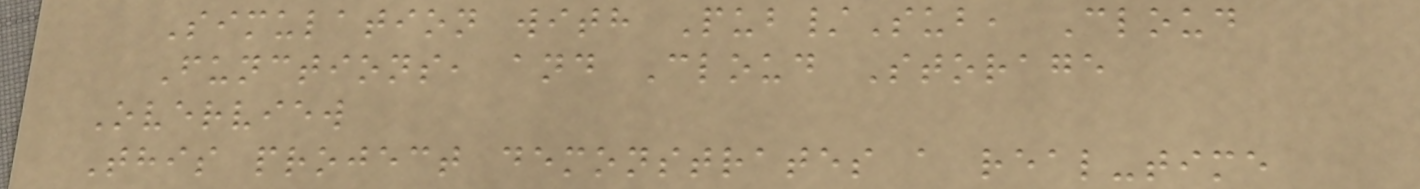Simulation with Pub/Sub, Cloud
Functions, and Cloud Storage
Overview
This project demonstrates a real-time
